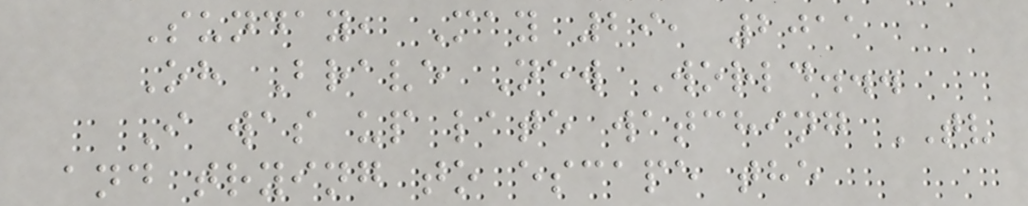Sunday, May 29, 2011
Oh Brave New World...
I was up late watching TV
and trying to escape the
